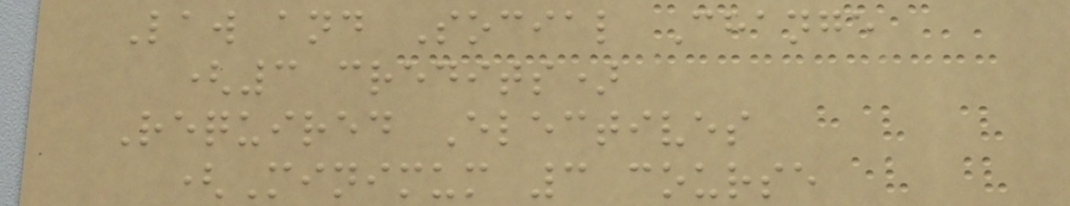Law and Social Change
(3 credits)
Required Electives
(Minimum 3 course
